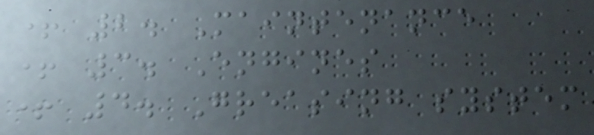+ 2. Maintenance
+ 3. Engines
+ 4. Greasing system
